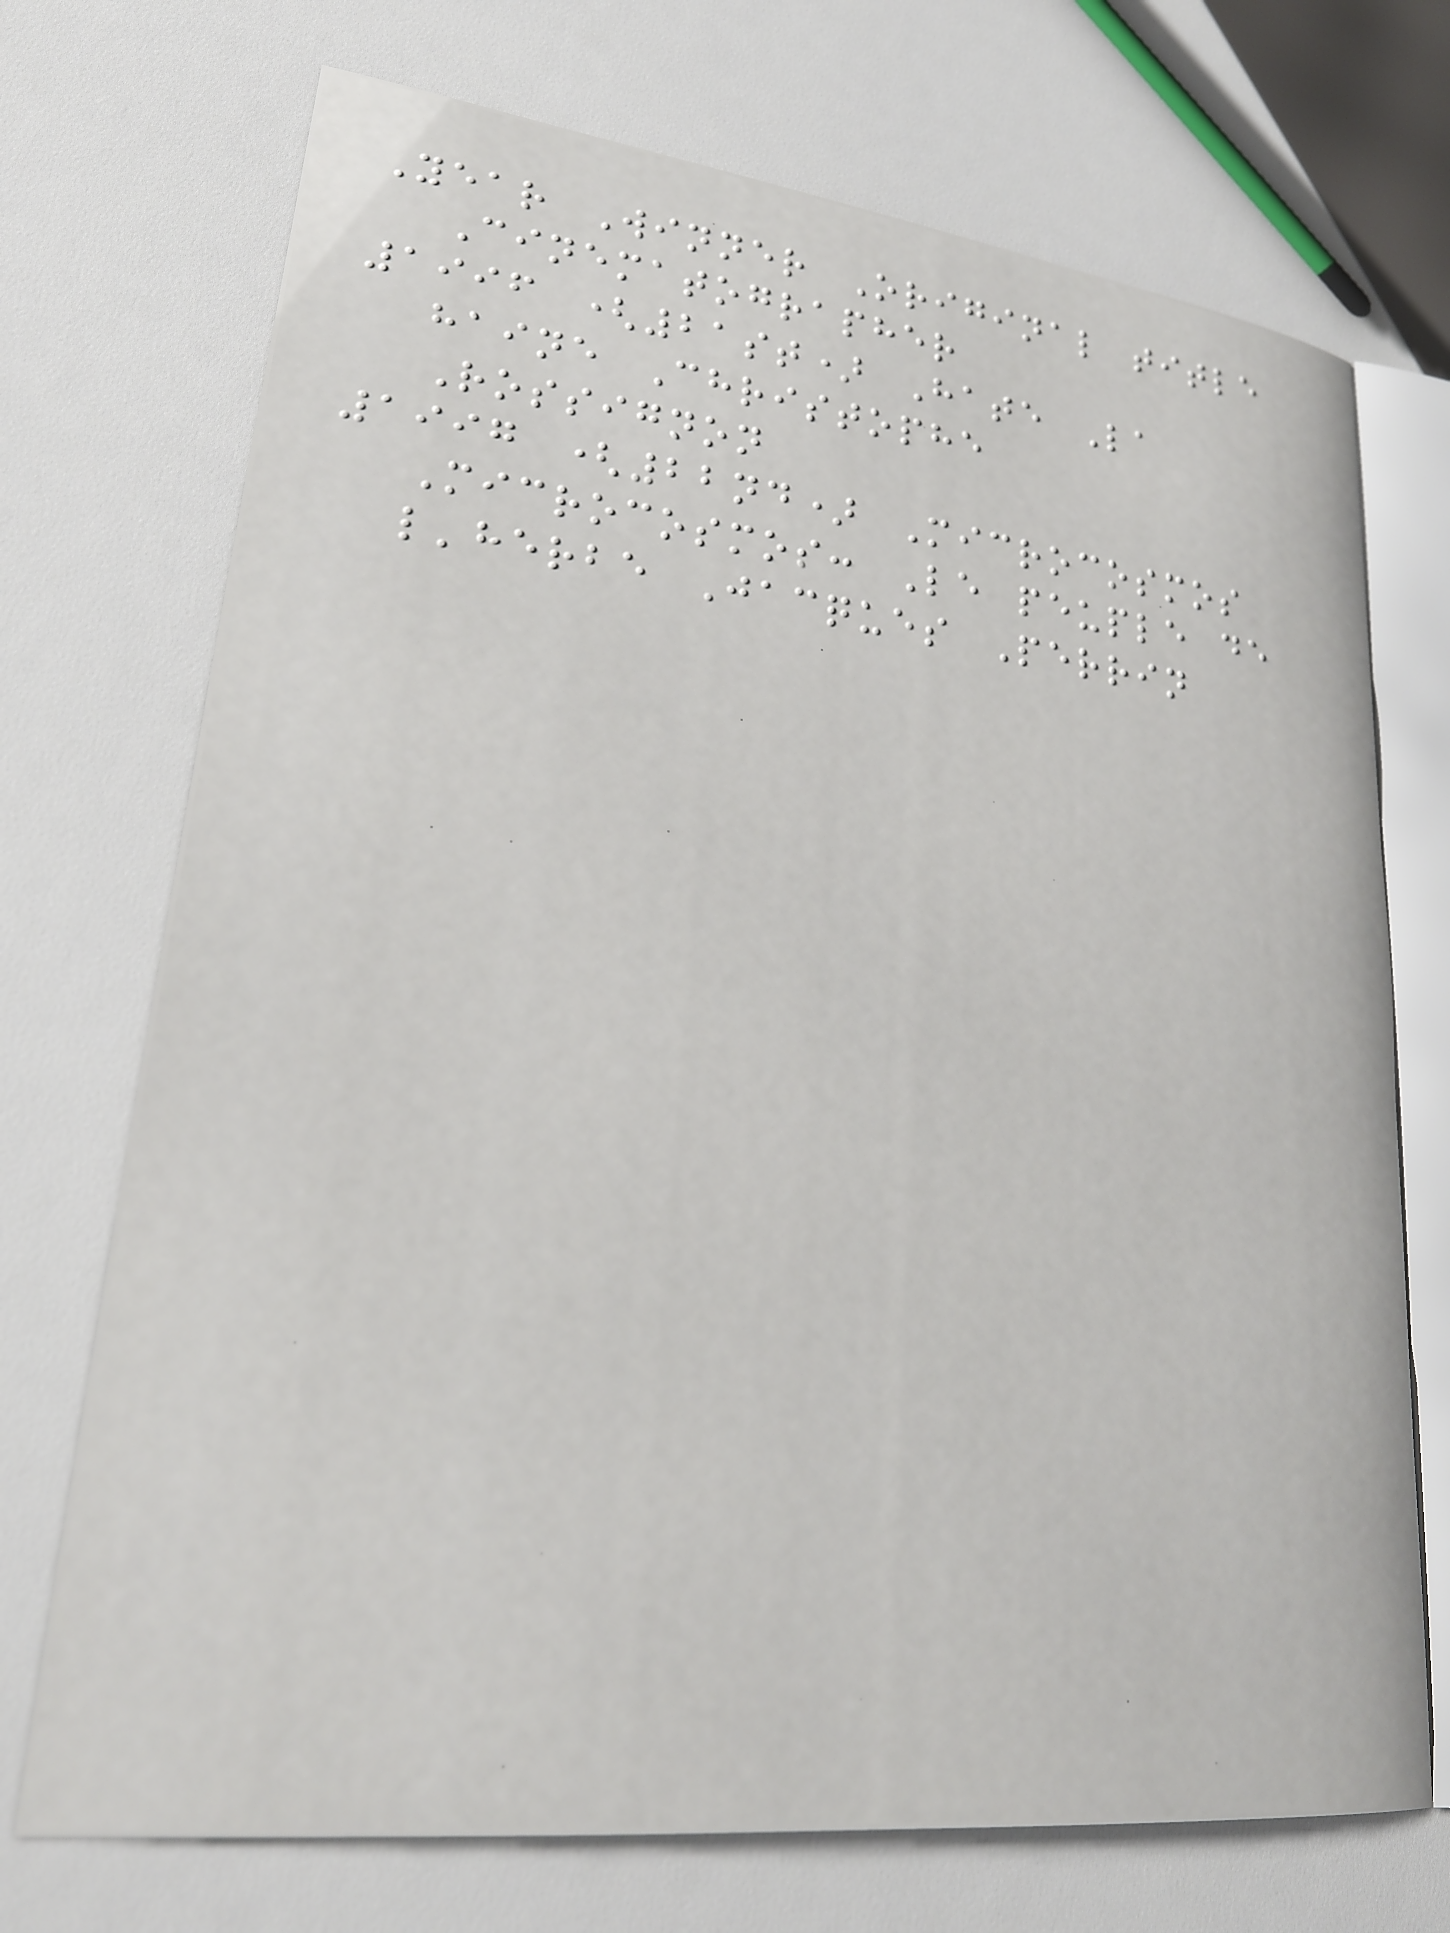Year Winner Original title
Cinematographer
1996 (21st) Hate La
haine Christophe
Rossignon
1997 (22nd) Microcosmos
Microcosmos: Le peuple de
l'herbe Jacques Perrin
